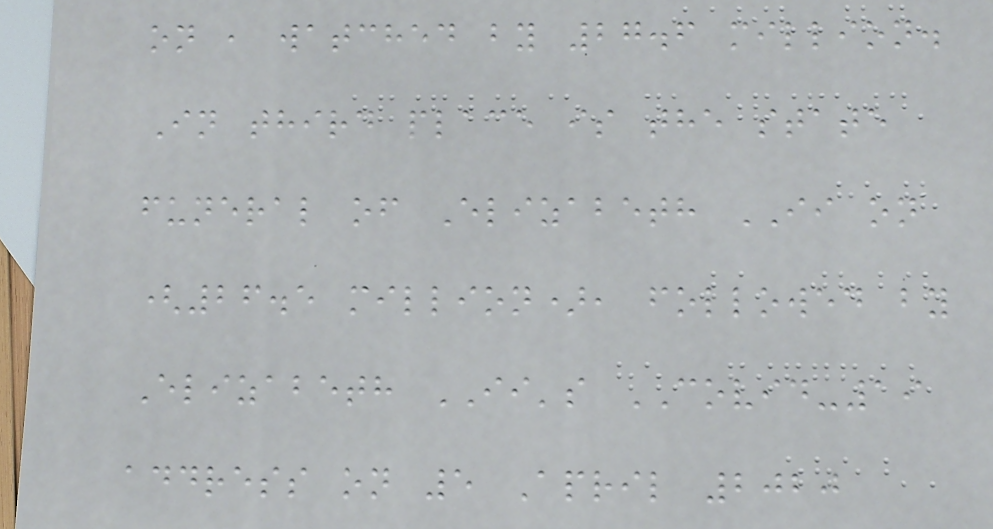on , watched by 27.6 million.
In third place is the state
funeral of Elizabeth II on
(26.5 million), followed by
Elizabeth II's COVID-19
address on 5 April 2020
